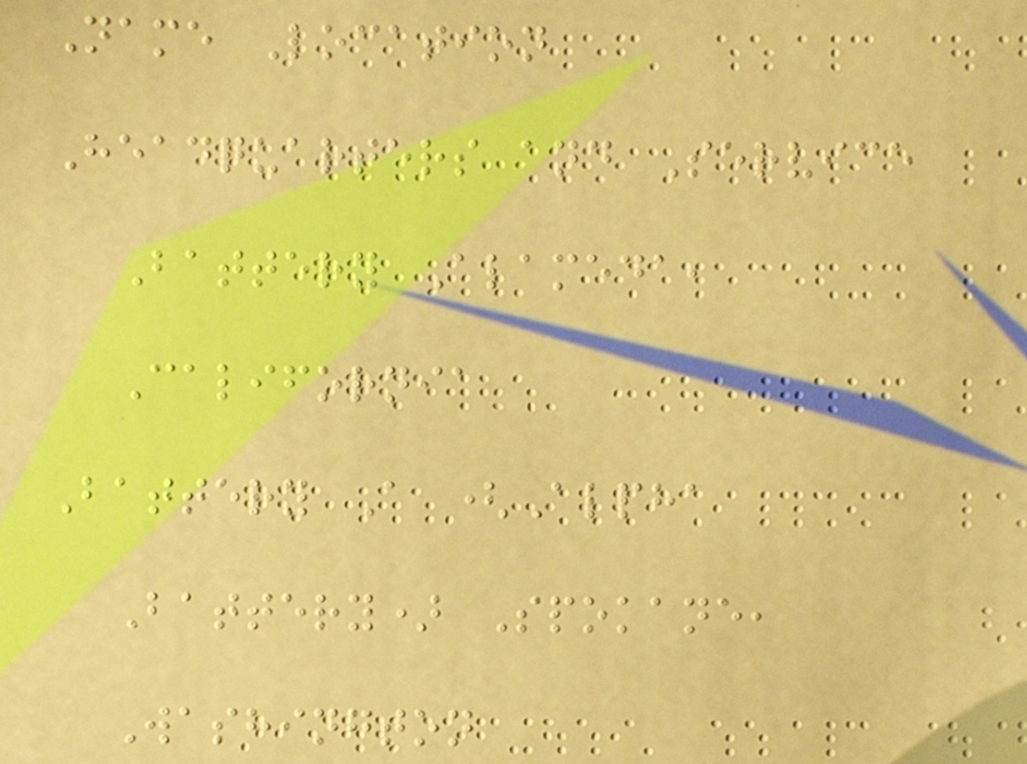Name Location
Headquarters and Service
Battery Alameda,
California
Battery A (Alpha
Battery) Spokane,
Washington
